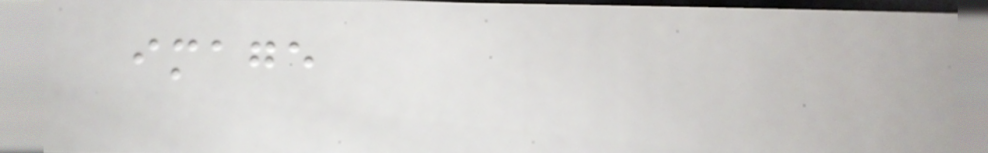image
